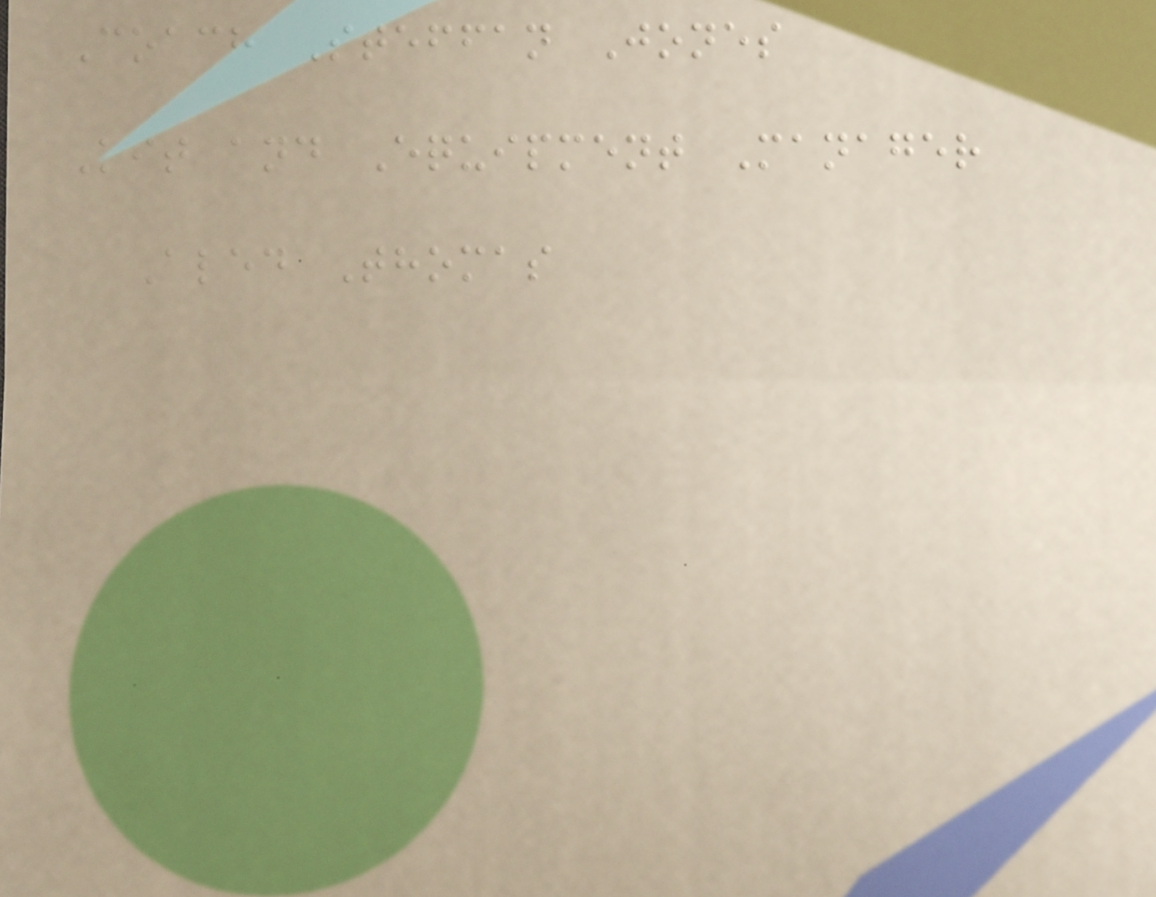Coach Steffan Jones
Kit and Equipment Manager
Aled Thomas
